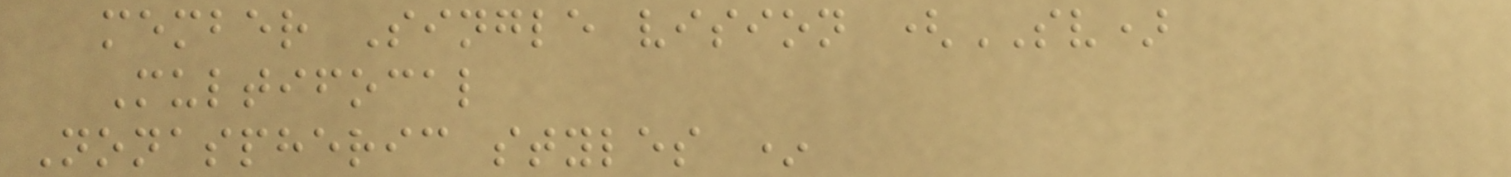member Single vision (SV)
Multifocal
Nonaspheric styles *
